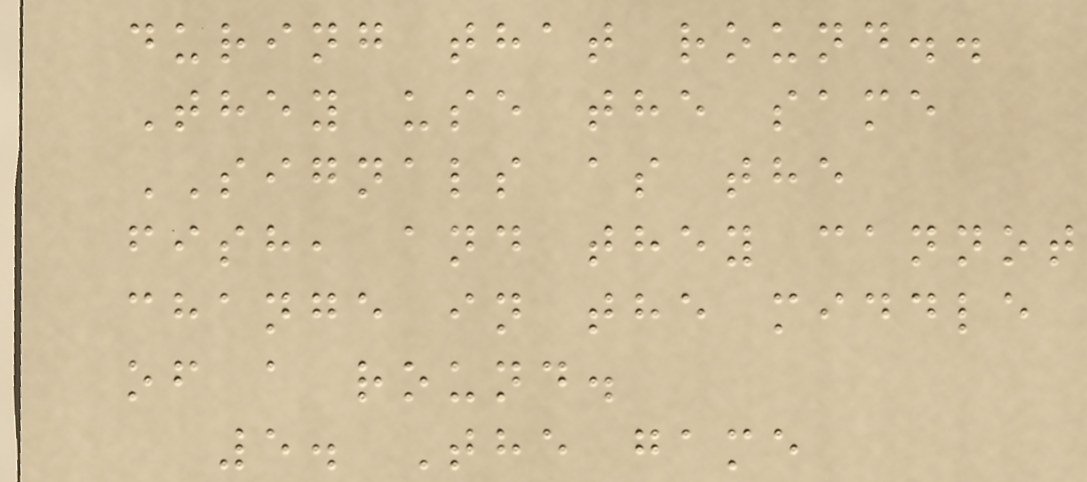during that round..
They use the same
SIGNALS as the
fish, and they cannot
change in the middle
of a round.
5. The game
